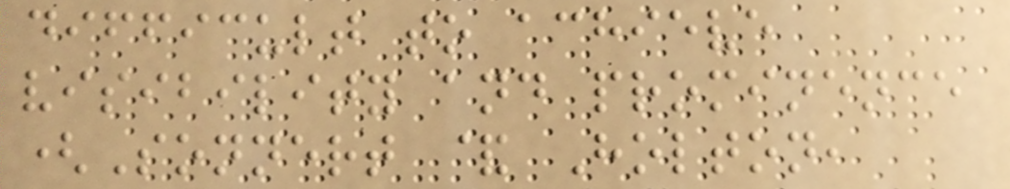difficult to achieve
visibility and prominence
(Sonnert & Holton,
